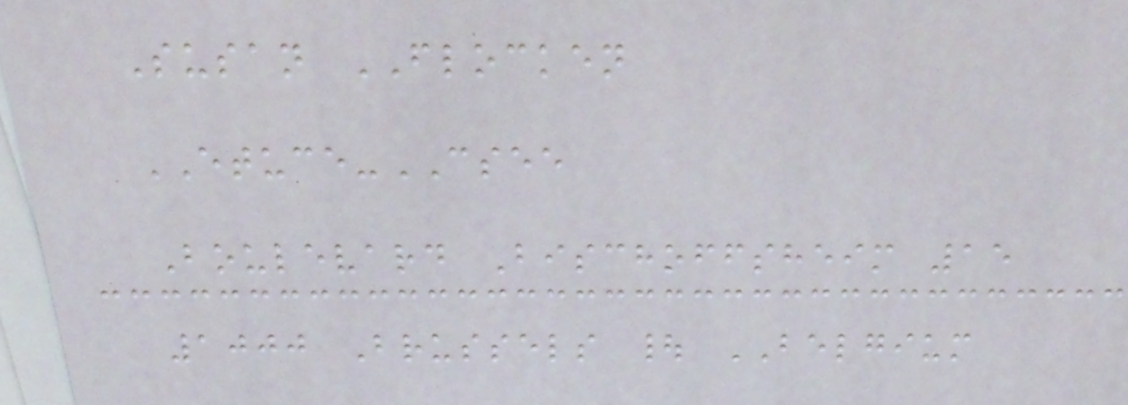Susan FLOCKEN
ETUCE-CSEE
Boulevard Bischoffsheim 15
1000 Brussels | BELGIUM
